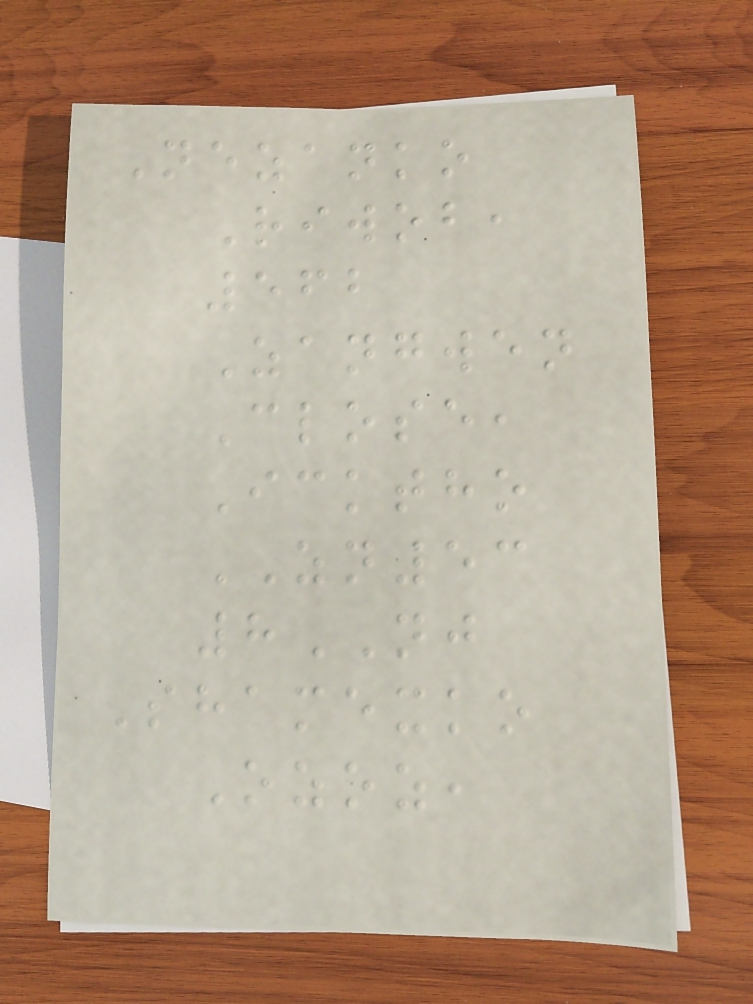Nezanko
Riwob,
562
Zangwen
Close,
Icktho
ZN53
8NJ
Shamexko
Ozoz,
